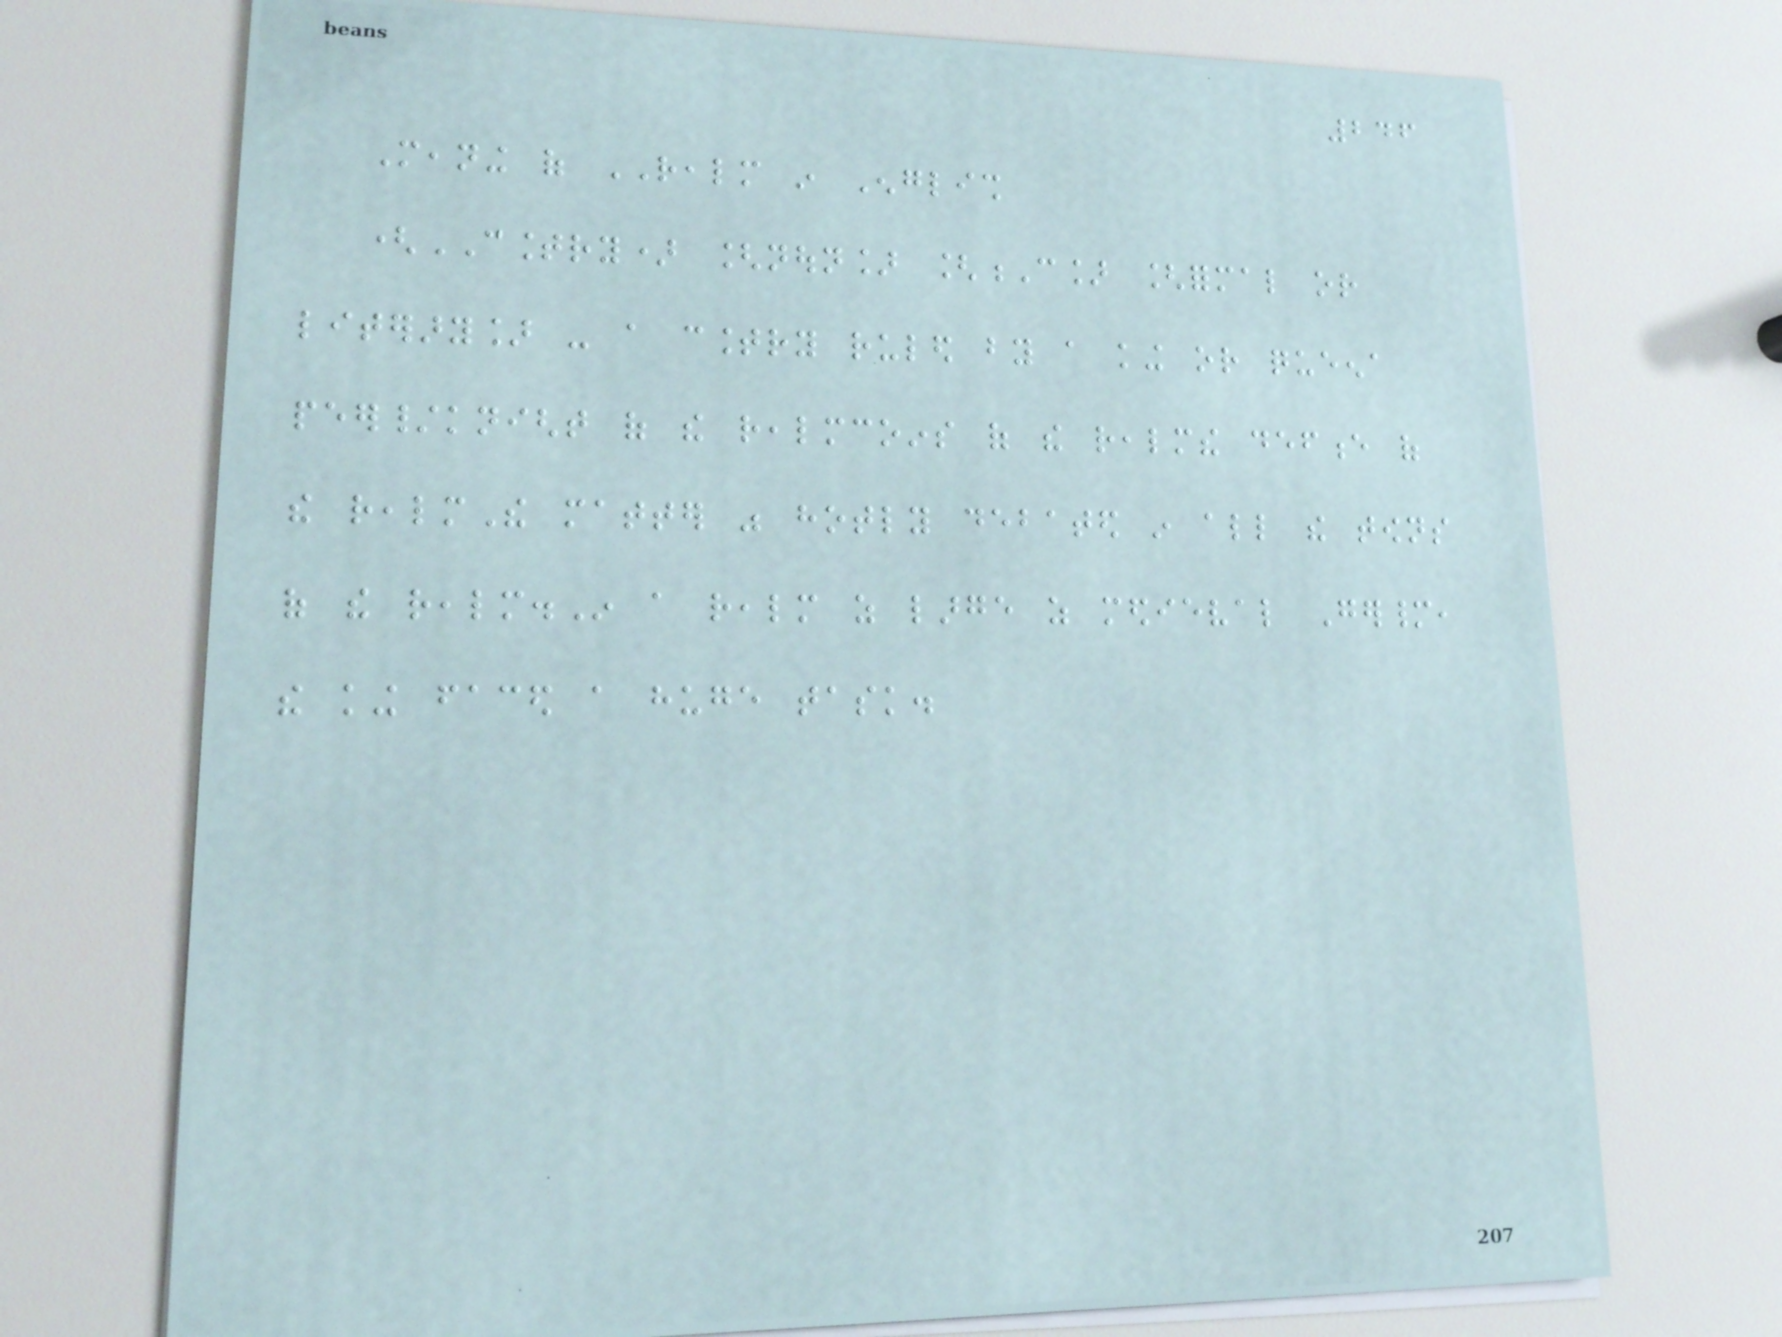246
Meaning of REALM in English
(COUNTRY) [noun] [C] [formal or
literary] - a country ruled by a king or queena
peer/knight of the realmcoins of the realmthe defence of
the realmThe matter was hotly debated in all the towns
of the realm.In a realm as large as medieval Germany,
the king faced a huge task.
